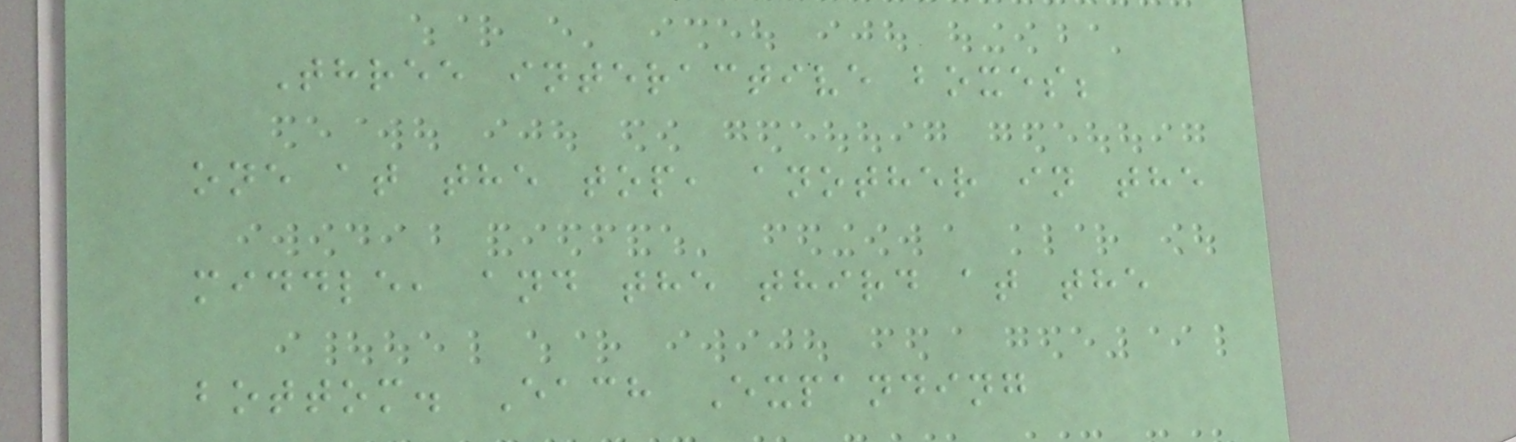Three interactive boxes;
one at the top, another in the
middle, and the third at the
bottom. Each Expanding
